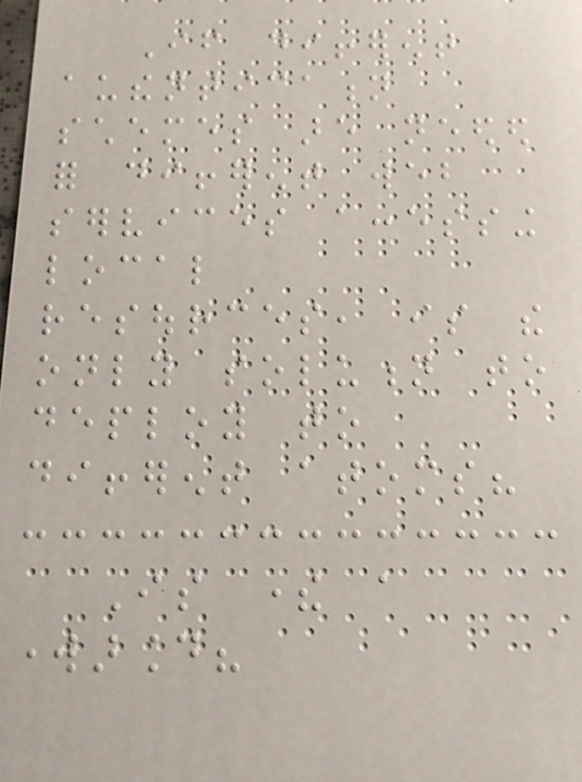If different
authentication
schemes are needed
for different web
services accessing
local
resources, is the
only solution to
deploy to
different atoms?
Is there a
workaround?
